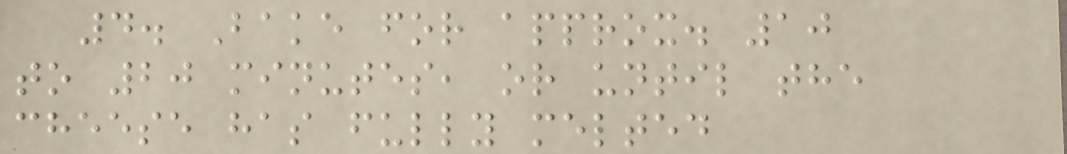4. Bake for approx. 10
to 20 minutes, or until the
cheese has fully melted
